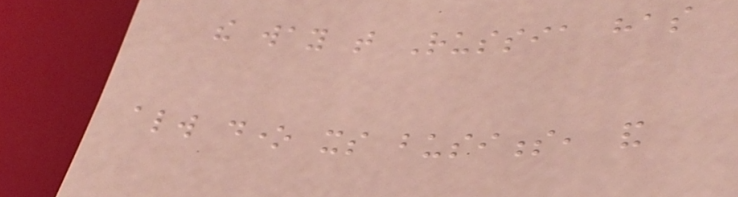the way that Russia has
always done its business, and
